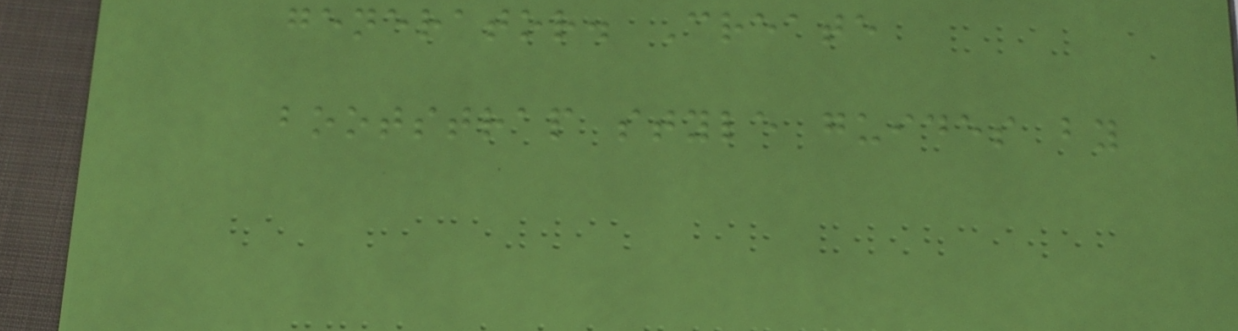generator. Create
bootstrap style guides by
